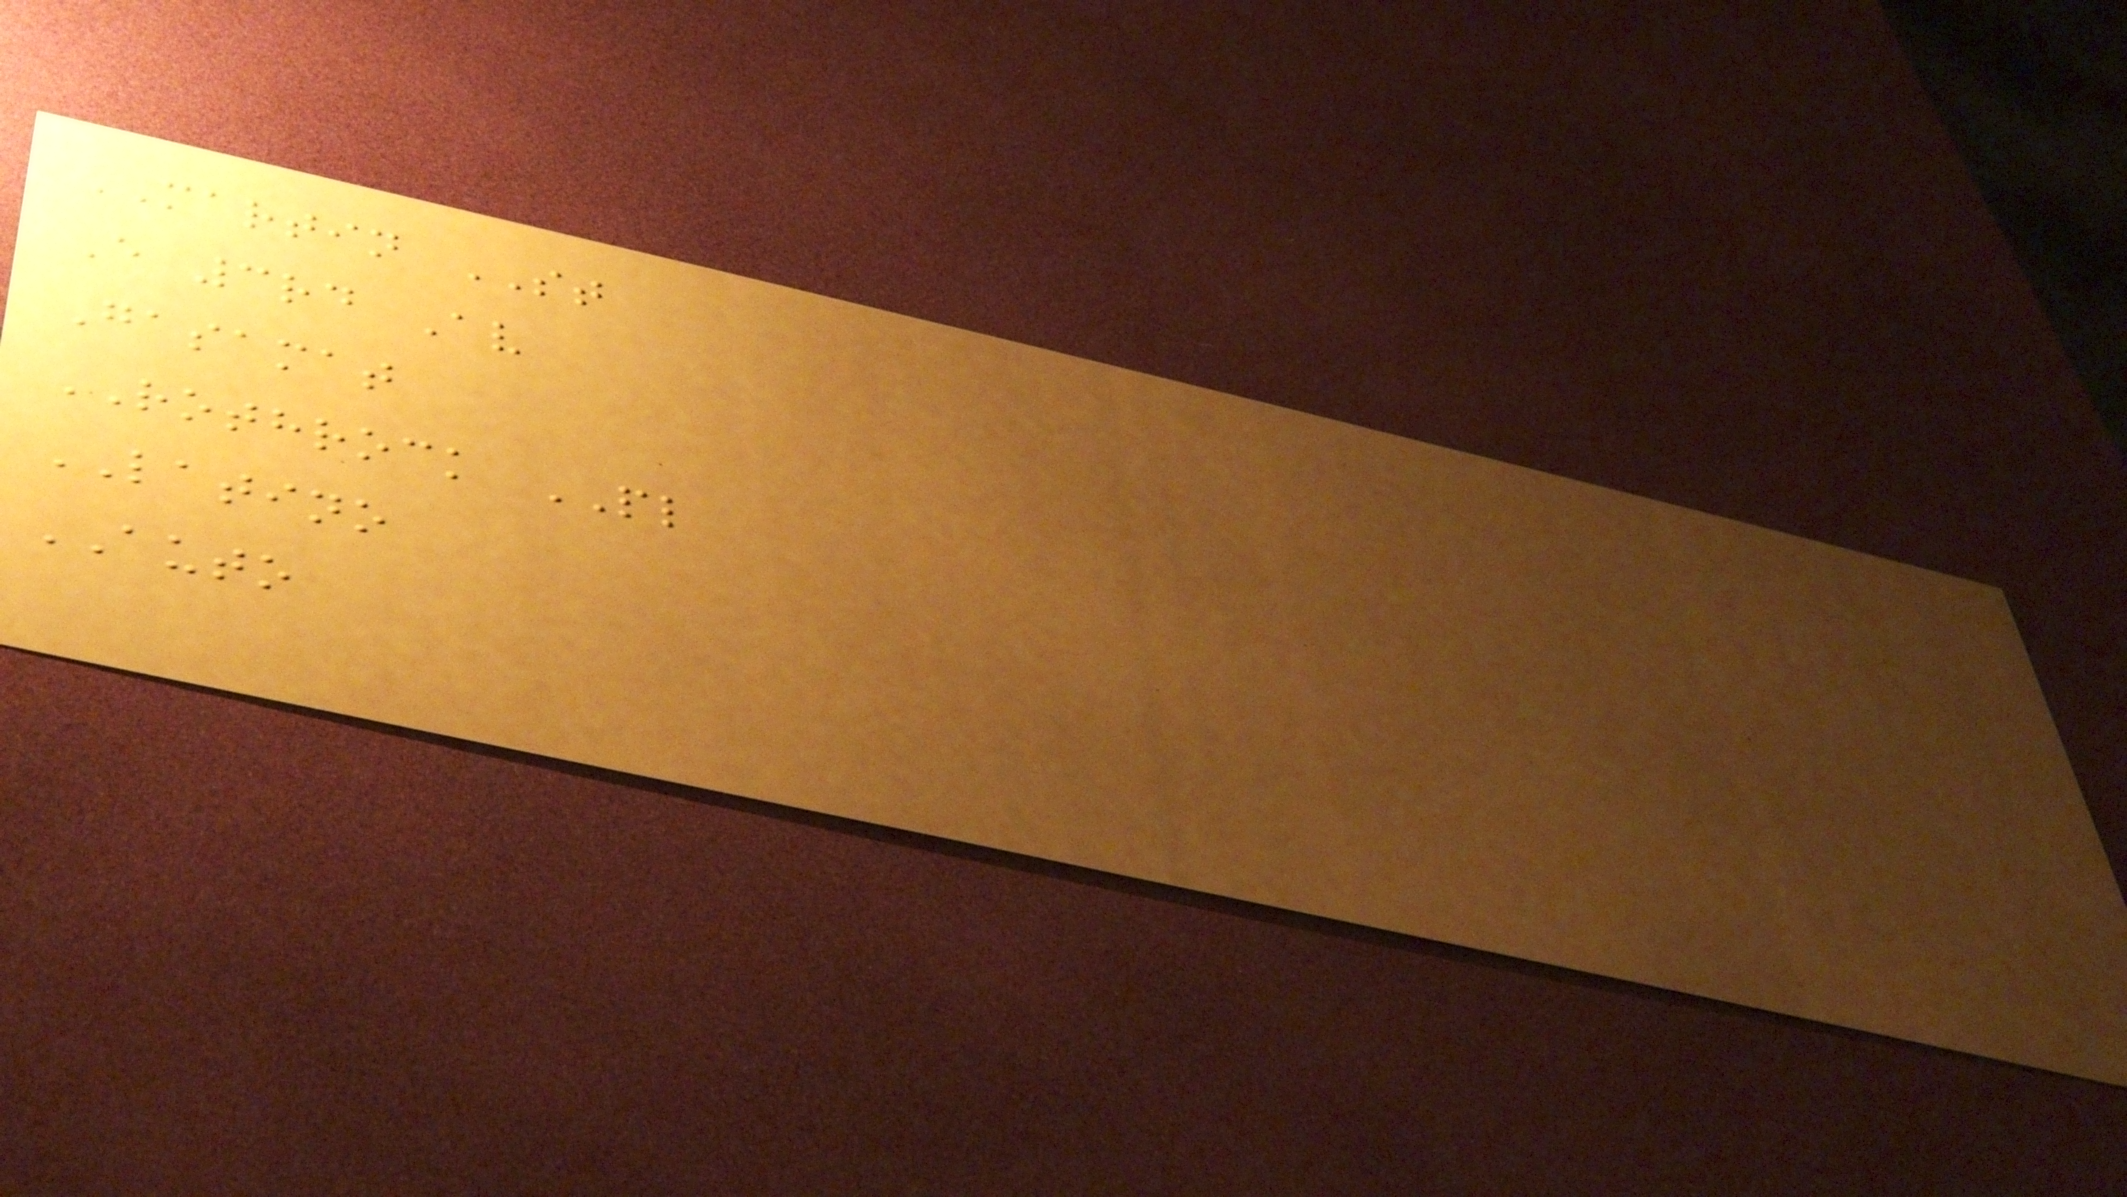MARTIN ST
E 3rd Av
Gasamat
ROTHROCK PL
LATINO
AUTO
